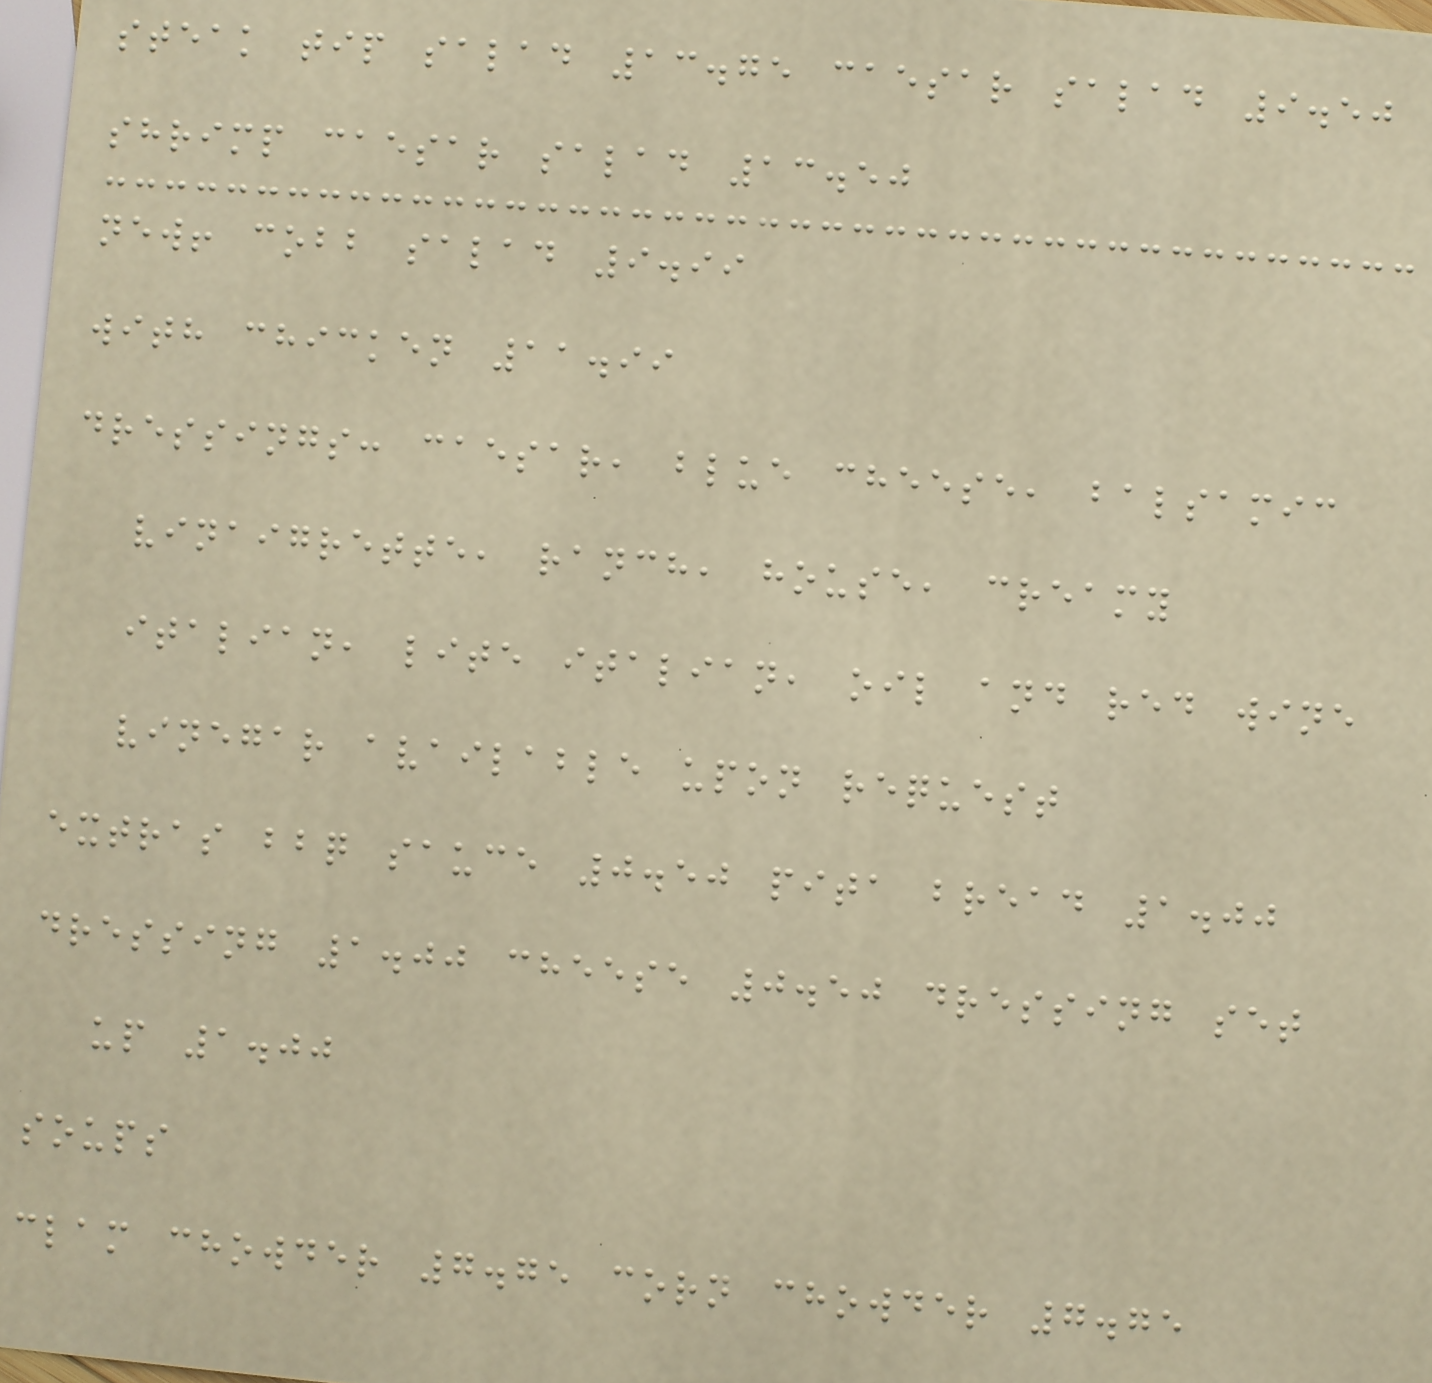steak tip salad 13.75 caesar salad 9.50
shrimp caesar salad 13.50
new! cobb salad 9.99
with chicken 11.99
dressings: caesar, blue cheese, balsamic
vinaigrette, ranch, house, creamy
italian, lite italian, oil and red wine
vinegar available upon request
extras bbq sauce 0.50 pita bread 1.00
dressing 1.00 cheese 0.50 dressing set
up 1.00
soups
clam chowder 7.75 corn chowder 7.75
